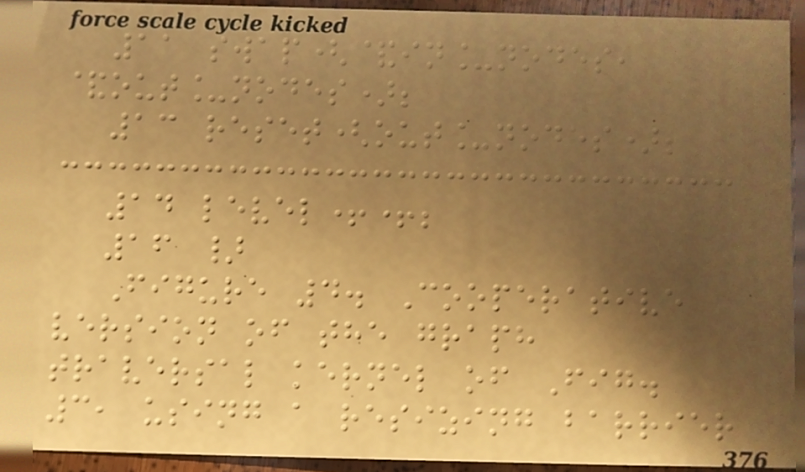11 swap(&in_nodes,
&out_nodes);
13 reset(out_nodes);
14 level++;
16 }
Figure 4. Cooperative
version of the graph
traversal kernel of Fig.
3, using a resizing barrier
